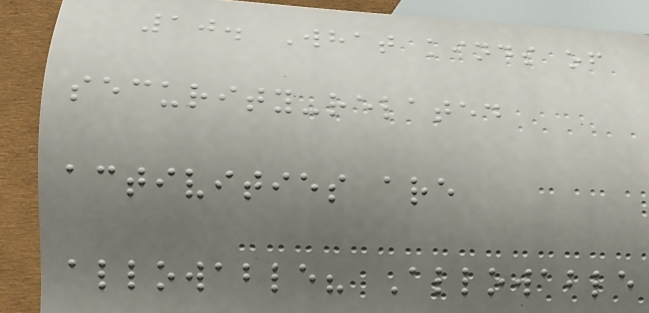10. What kinds of
security-related
activities are
allowable? Allowable
